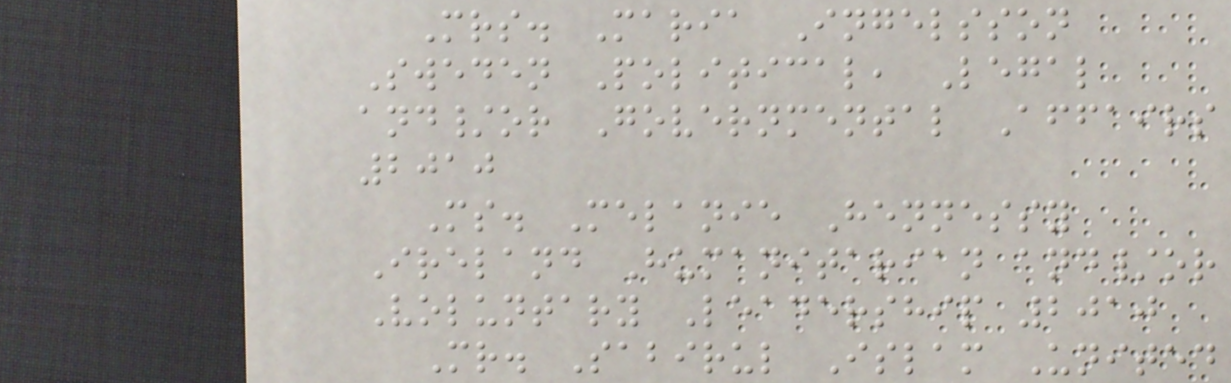Mrs. Maria Ingelsson
Sweden Political, Legal
and/or Governmental Affairs
2010
Ms. Melanie Hennessy
Ireland Humanitarian and/or
Voluntary Leadership 2010
Mr. Sabirul Islam United
